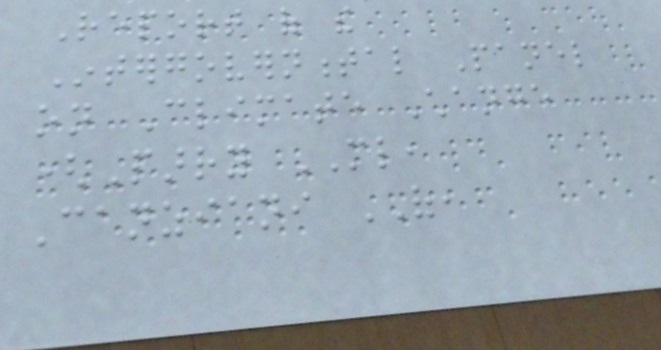Report of the
Intergovernmental Panel
on Climate Change
(Parry ML,
Canziani OF,
